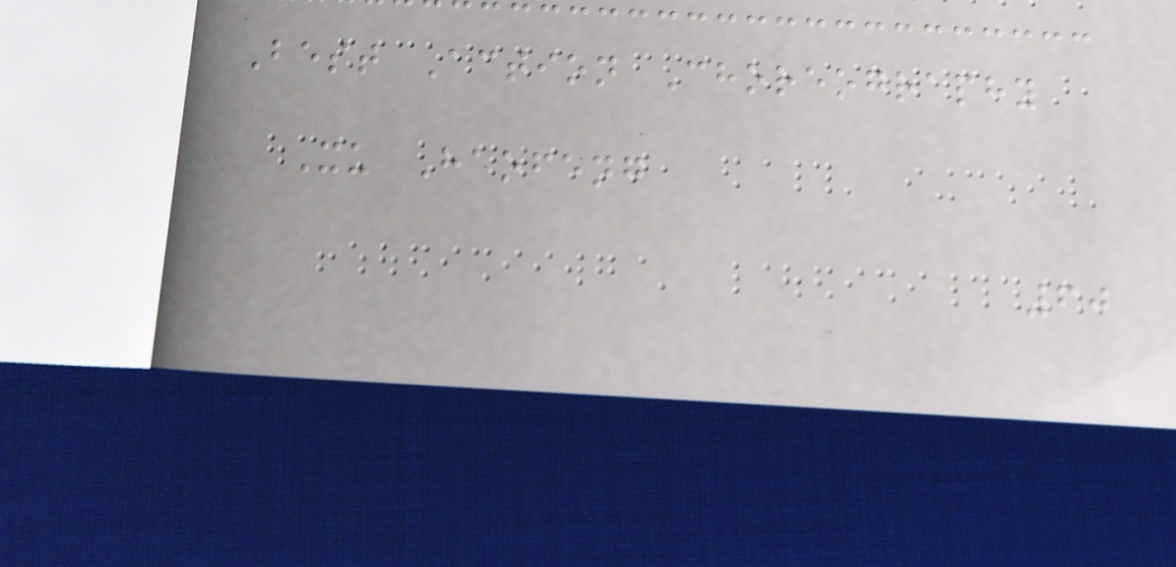Best Action Choreography
Xu Haofeng
60
